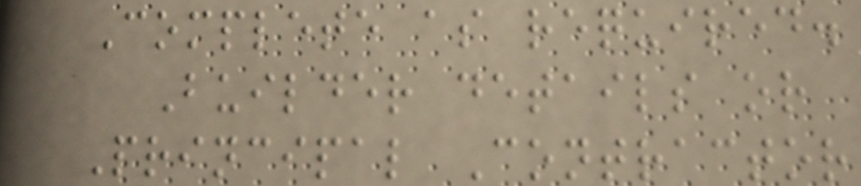Complete as required.
Builder details or
Principal Contractor
